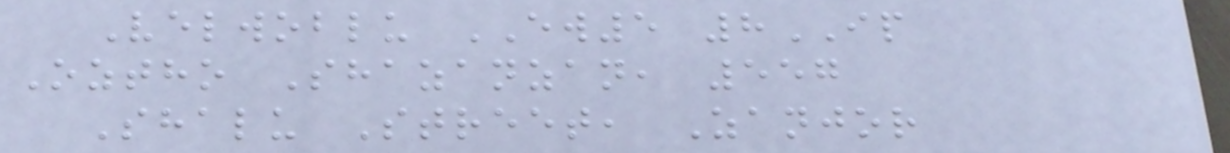Velwoblu EW5 8IP
Oztho Shazanzan, 557
Shalu Street, Zanjor
